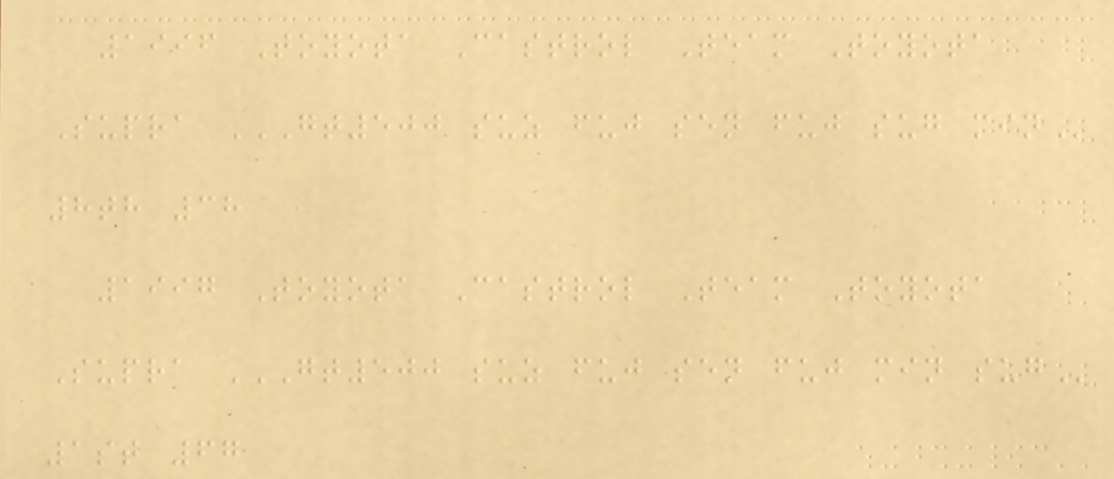1996 Toyota Castrol Team Toyota
Supra GT500 SUZ FUJ SEN FUJ SUG MIN
8th 38
1997 Toyota Castrol Team Toyota
Supra GT500 SUZ FUJ SEN FUJ MIN SUG
1st 67
